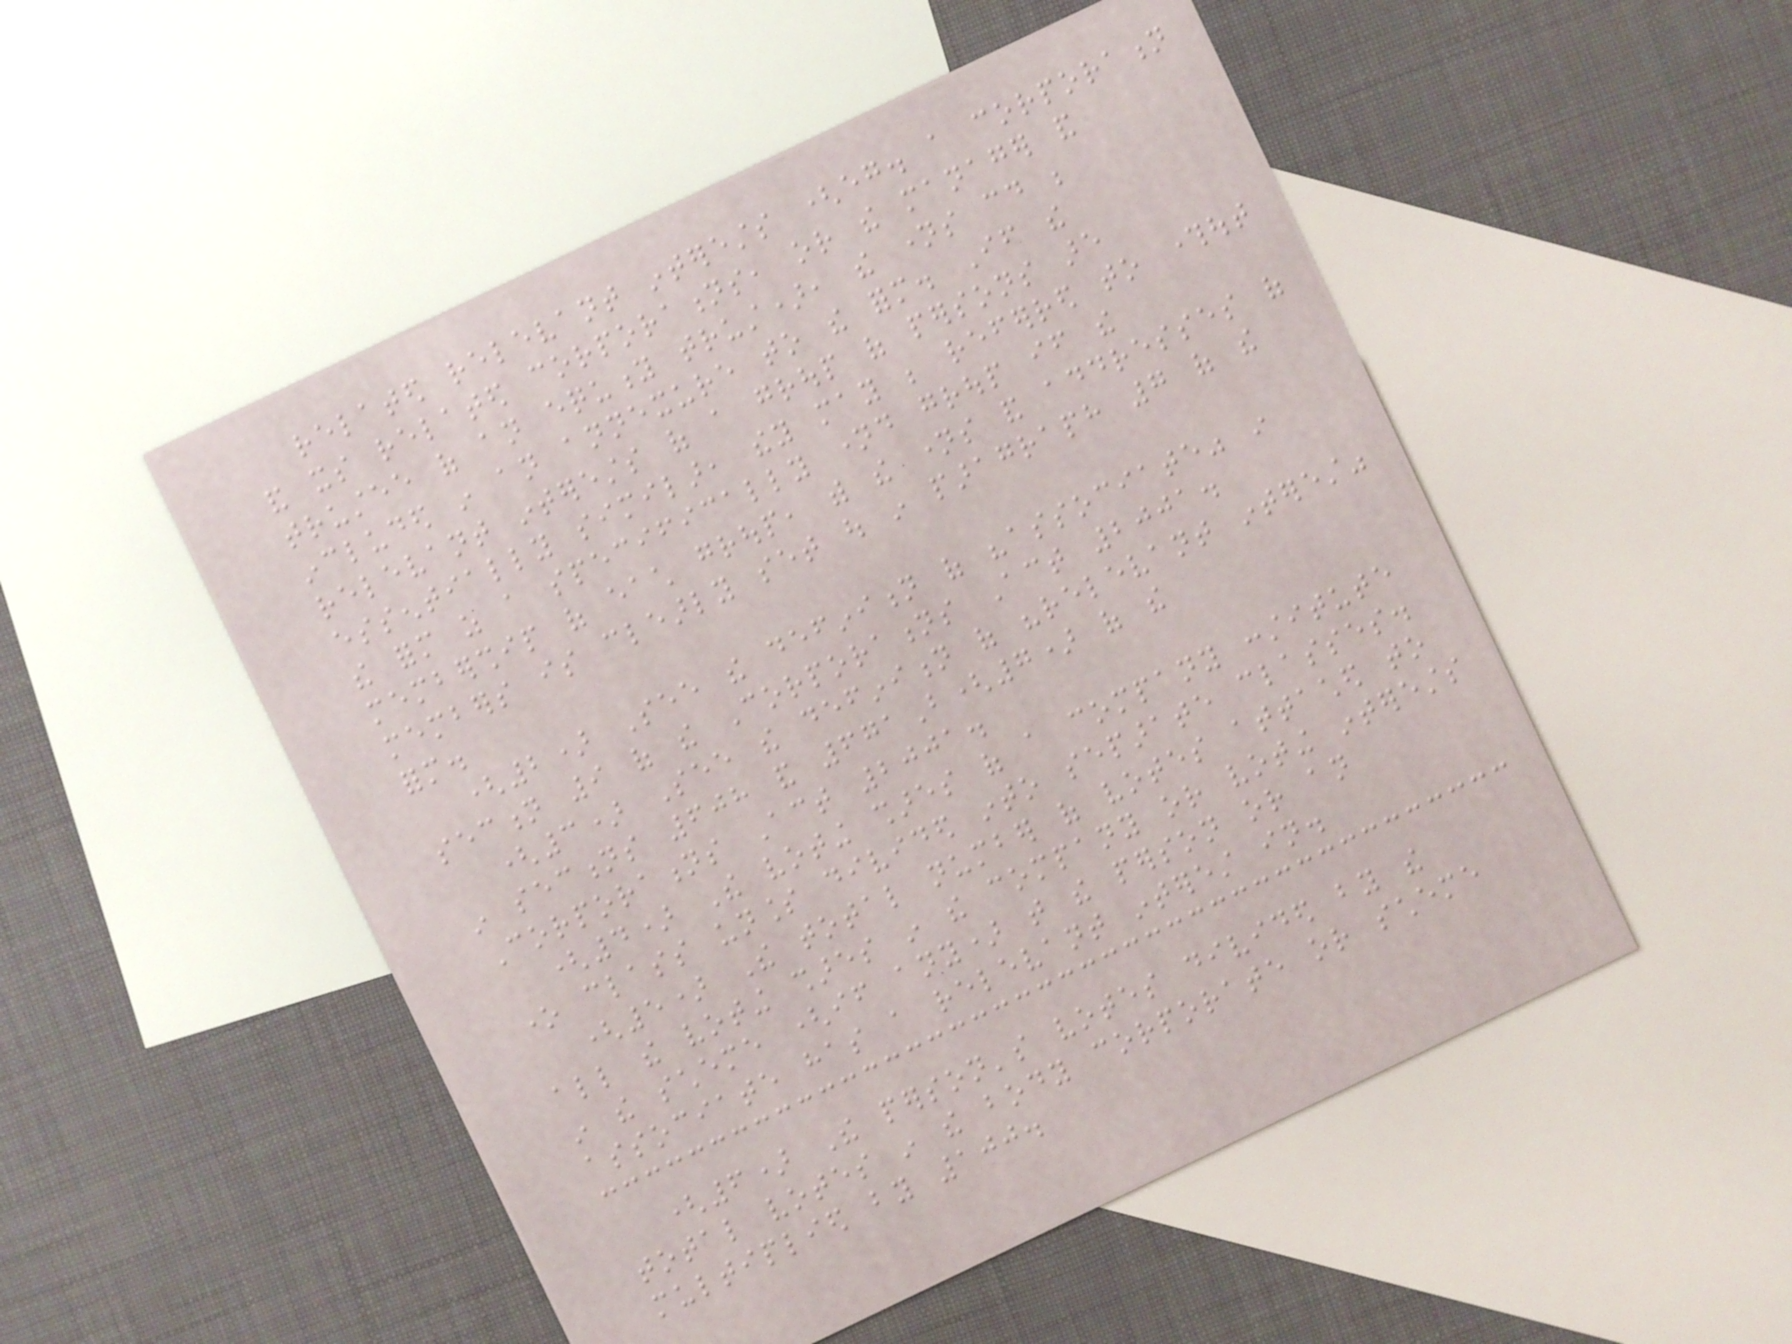related relevant interests (eg. a corporation
and its related corporations, or the manager and
trustee of an equity trust), the names could be
included in an annexure to the form. If the
relevant interests of a group of persons are
essentially similar, they may be referred to throughout
the form as a specifically named group if the
membership of each group, with the names and addresses of
members is clearly set out in paragraph 7 of the
form.
(2) See the definition of "associate" in
section 9 of the Corporations Act 2001.
(3) See the definition of "relevant interest"
in sections 608 and 671B(7) of the
Corporations Act 2001.
(4) The voting shares of a company constitute
one class unless divided into separate classes.
(5) The total number of votes attached to
all the voting shares in the company or voting interests
in the scheme (if any) that the person or an
associate has a relevant interest in.
(6) The person's votes divided by the
total votes in the body corporate or scheme
multiplied by 100.
